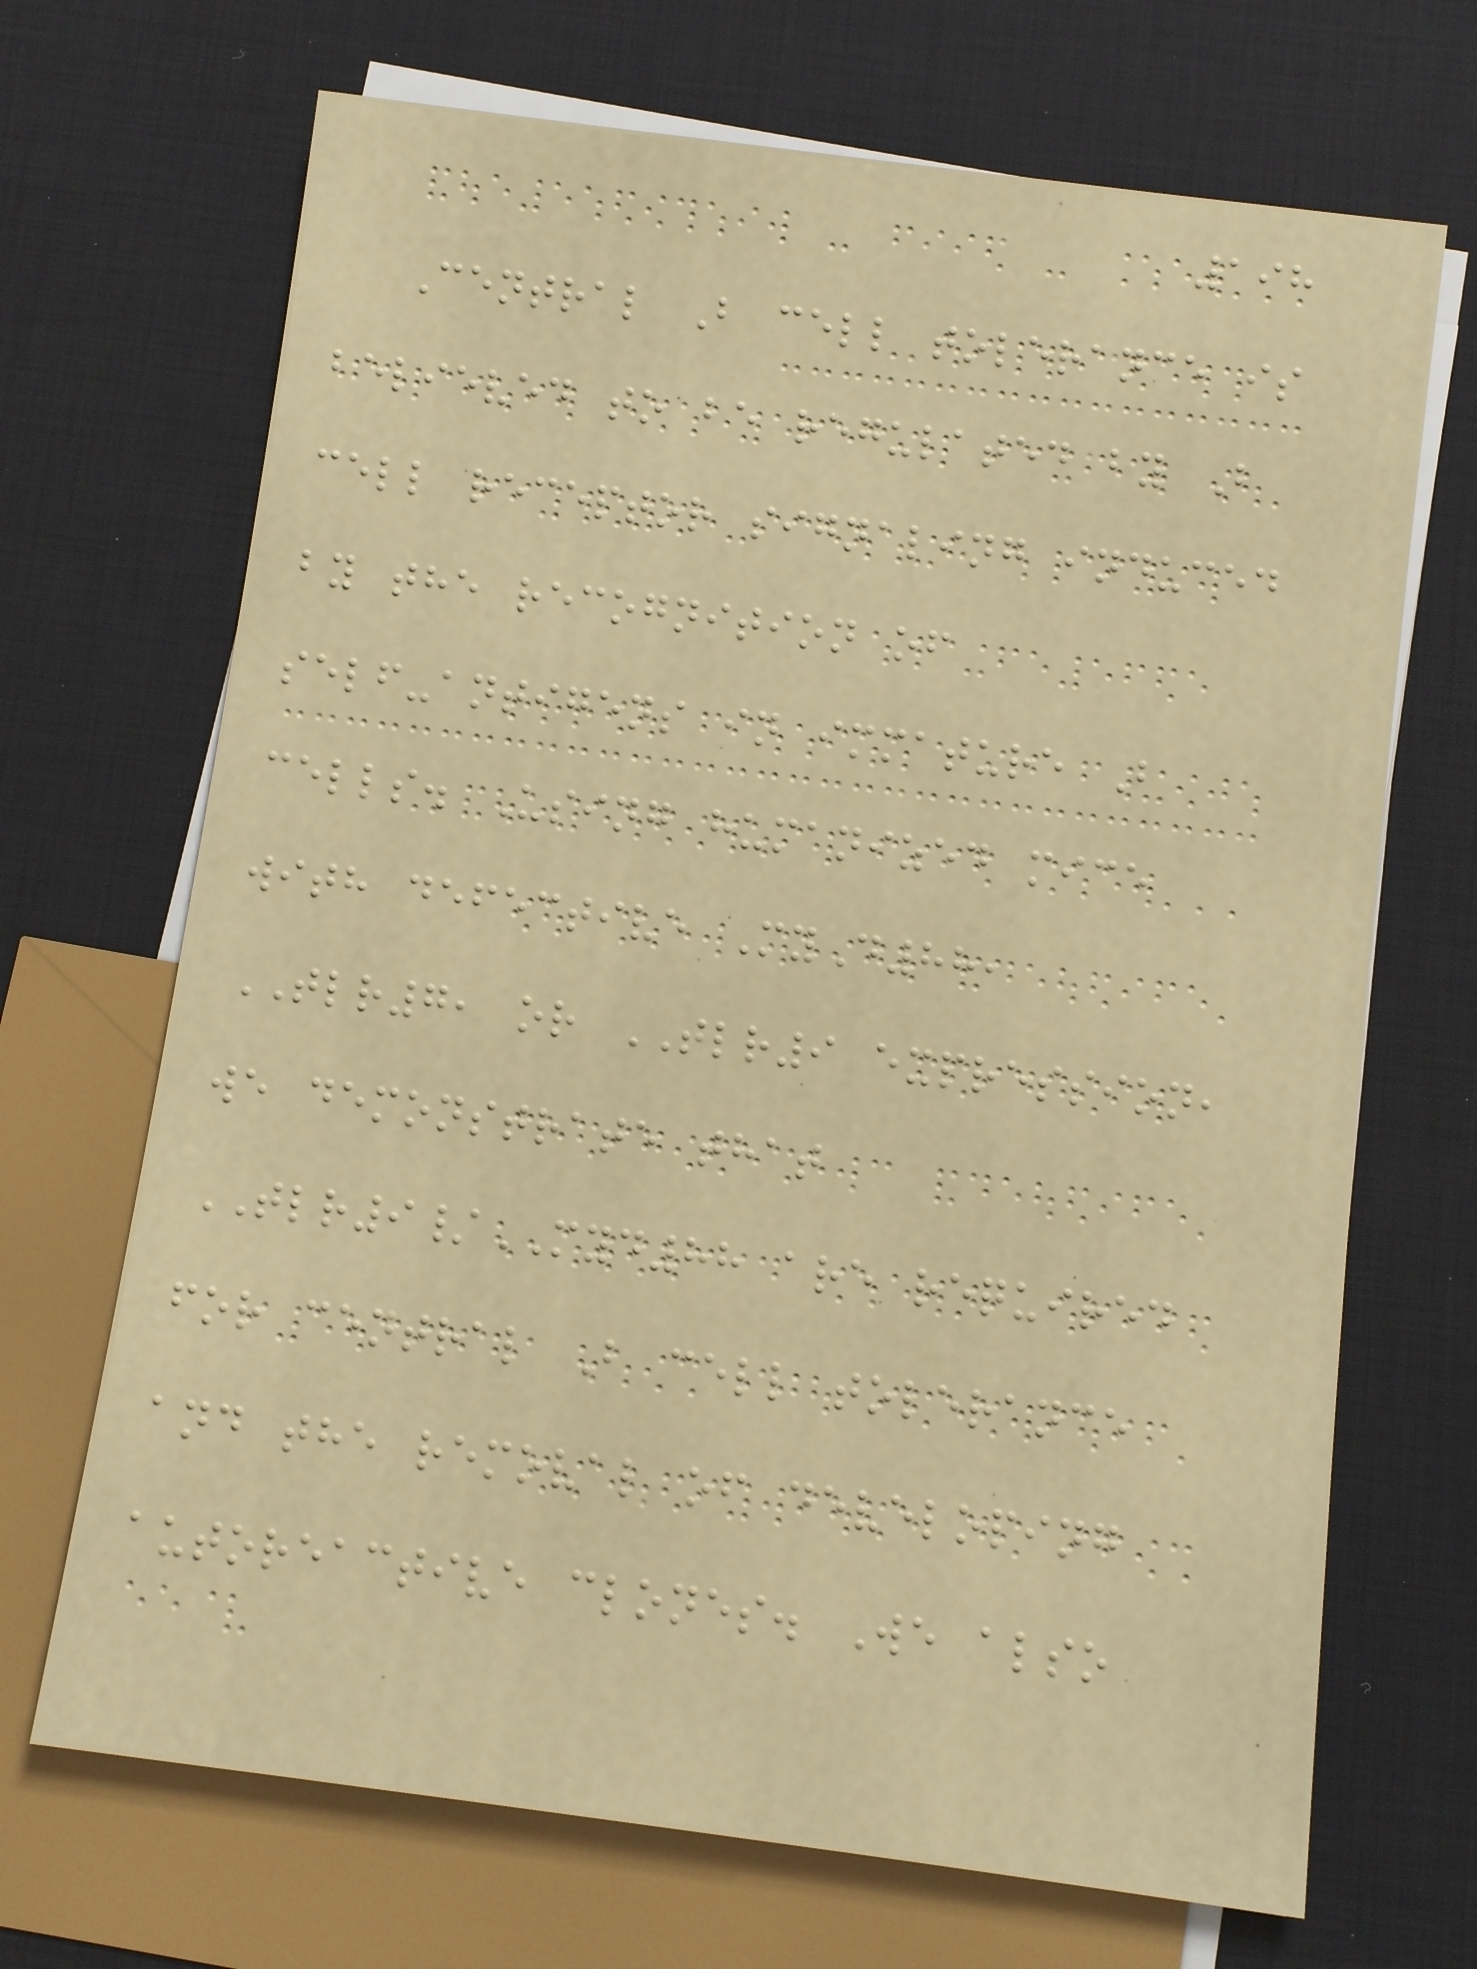198
Central B cell tolerance is
believed to be regulated by B
cell receptor signaling induced
by the recognition of
self-antigens in immature B
cells. Using humanized mice
with defective MyD88,
TLR7, or TLR9 expression,
we demonstrate that
TLR9/MYD88 are required
for central B cell tolerance
and the removal of developing
autoreactive clones. We also
